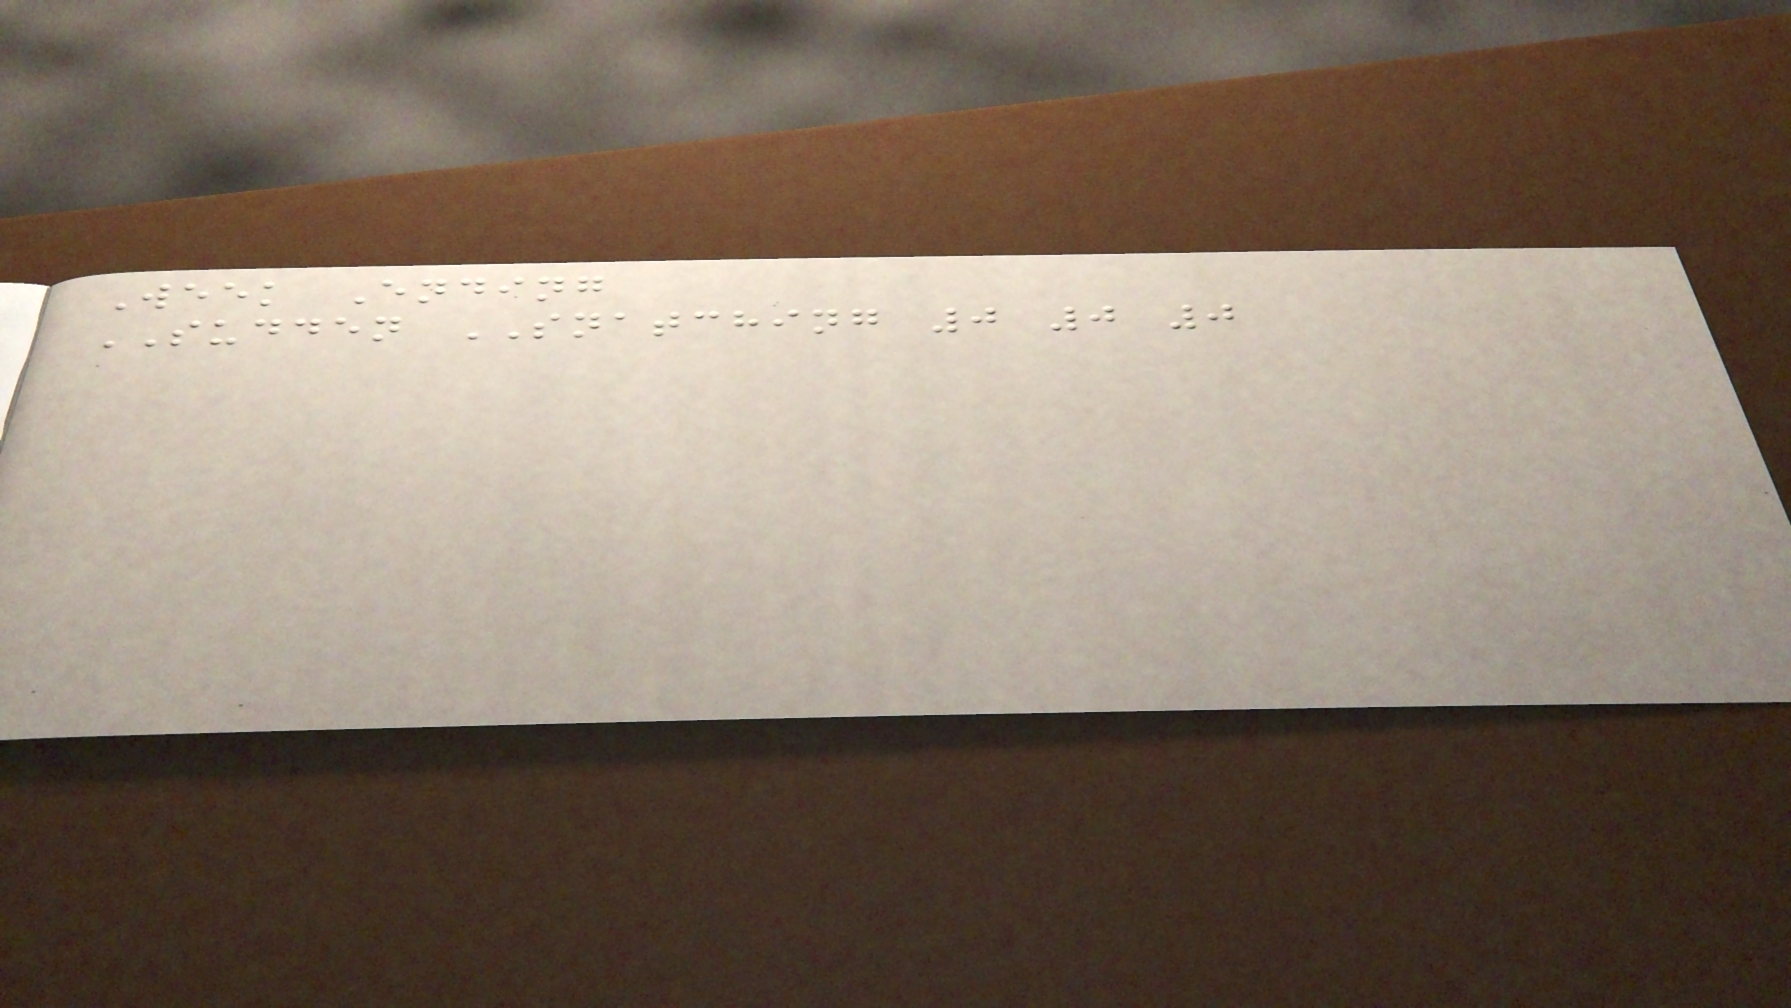Week Ending
SUDDEN SNATCHING 0 0 0
